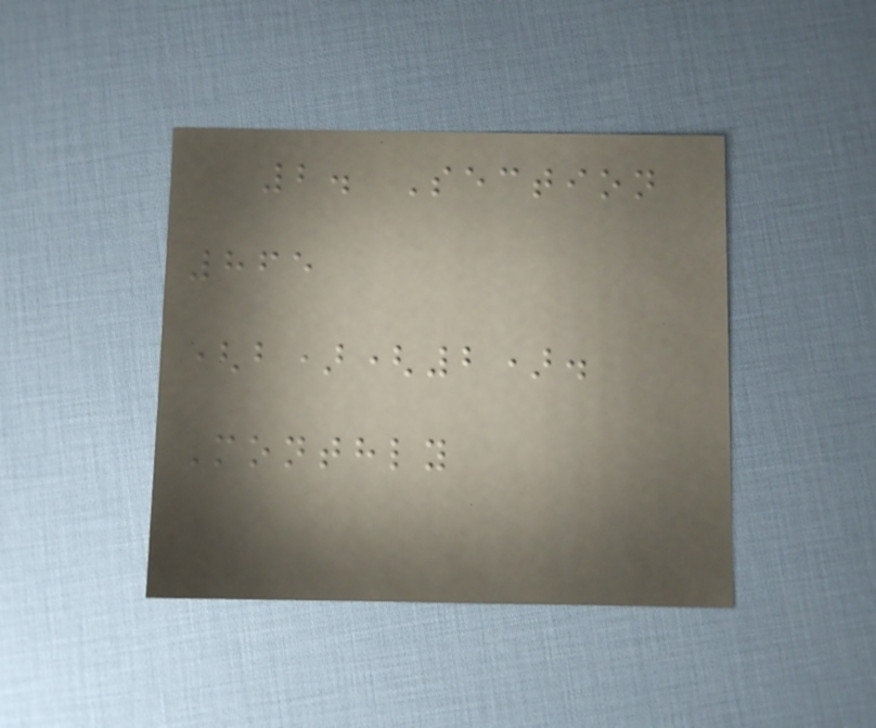2. Section
865
(b)(2).
Monthly
